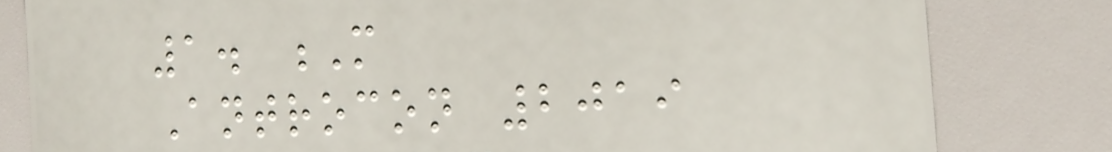1. M
Antrocon 2019
